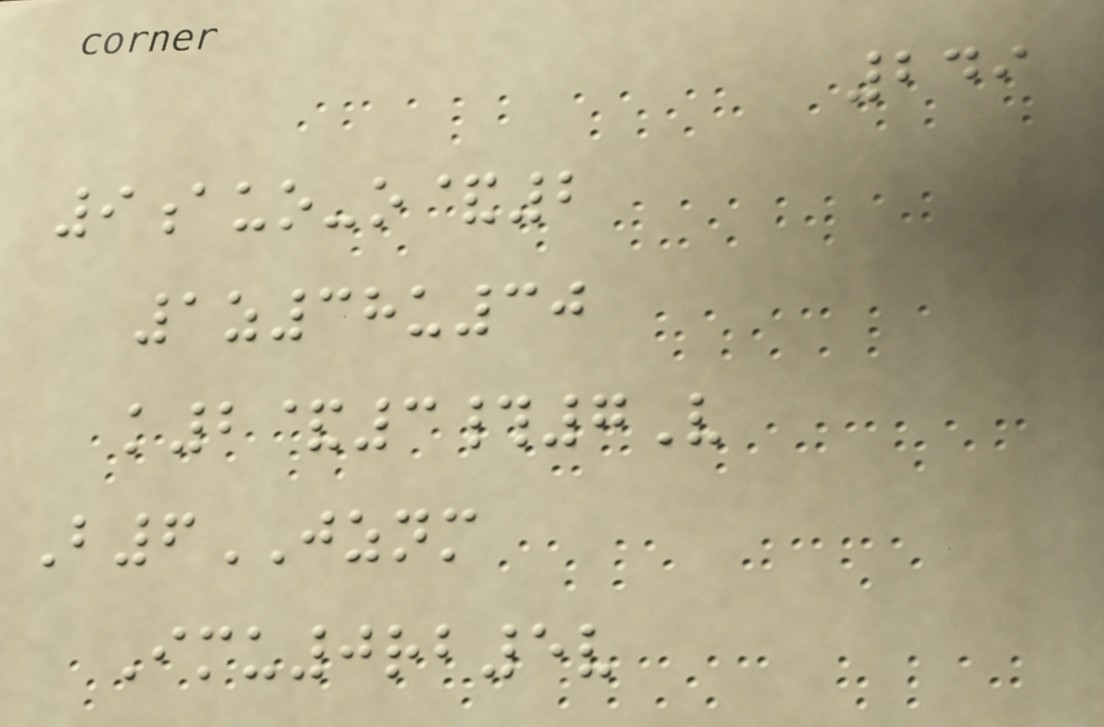249
9auo-o&2
1z38u30
k2&3#7V
B6JZNM
Imu0rb5v
